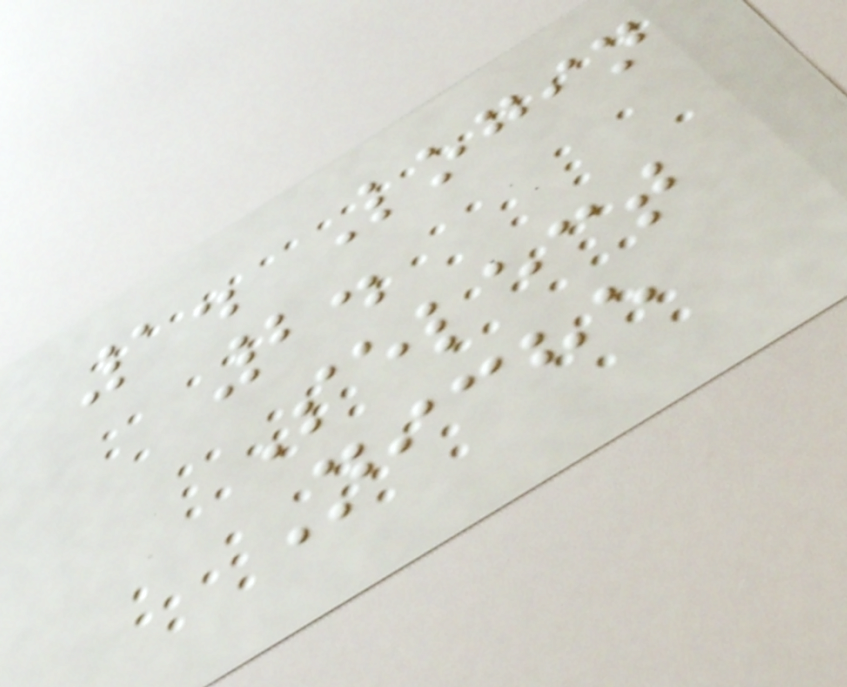1. Login
2.
Select
Niche
